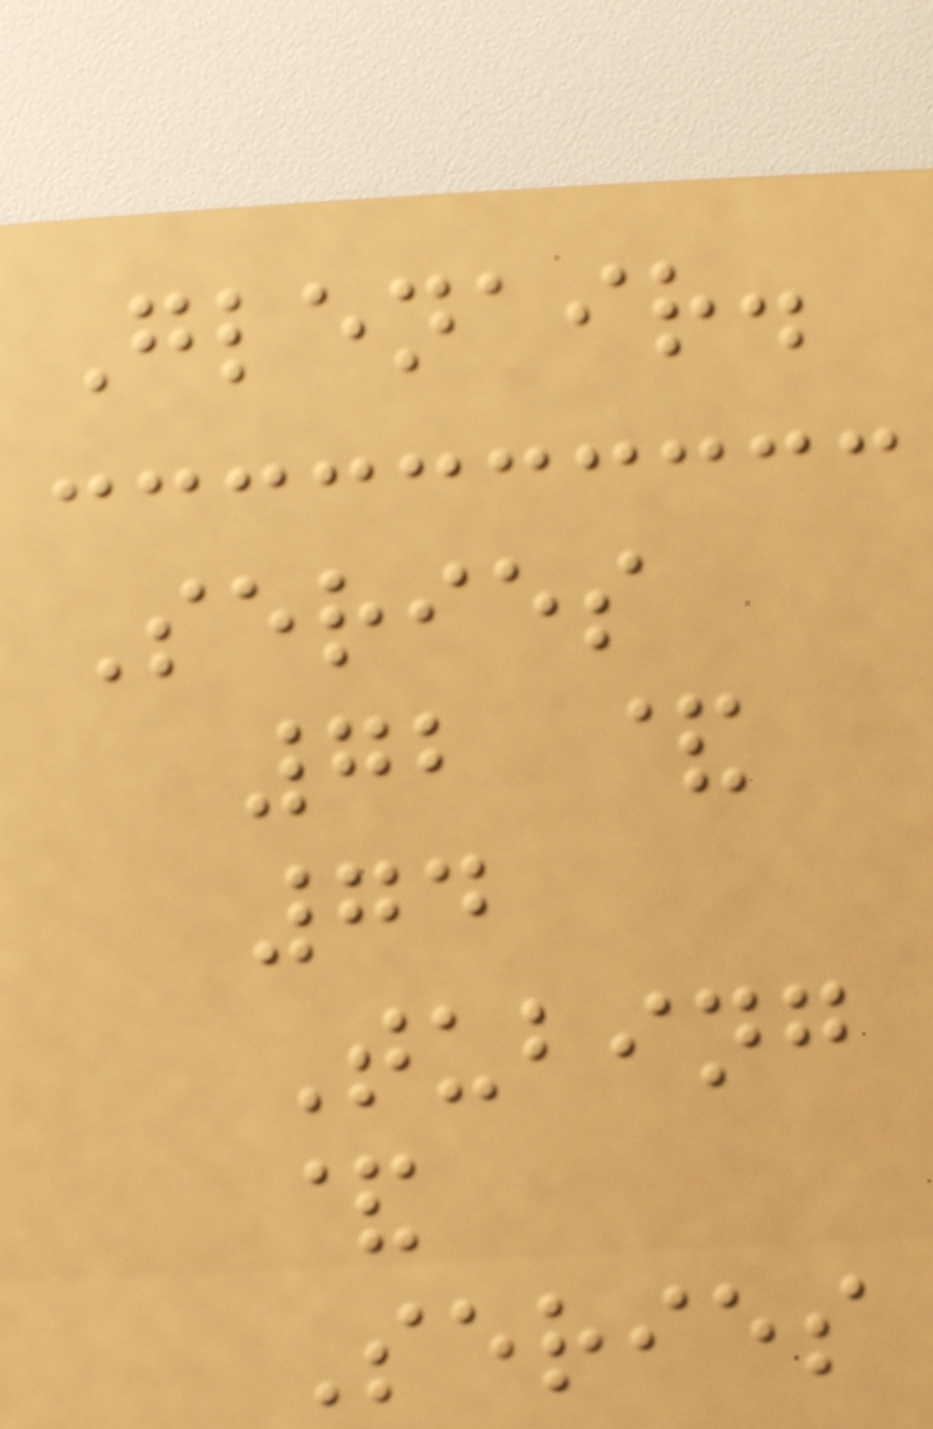Glenair.
Series
72 &
74
Tubing
&
Series
